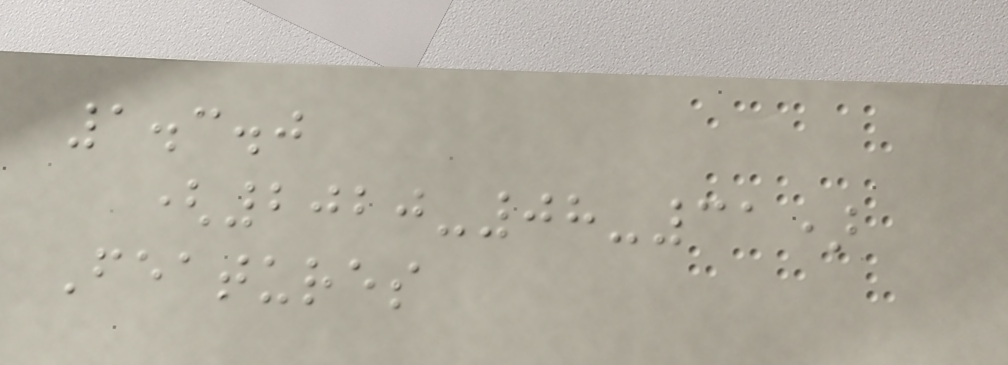1.3.0
(2020-08-31)
Features
